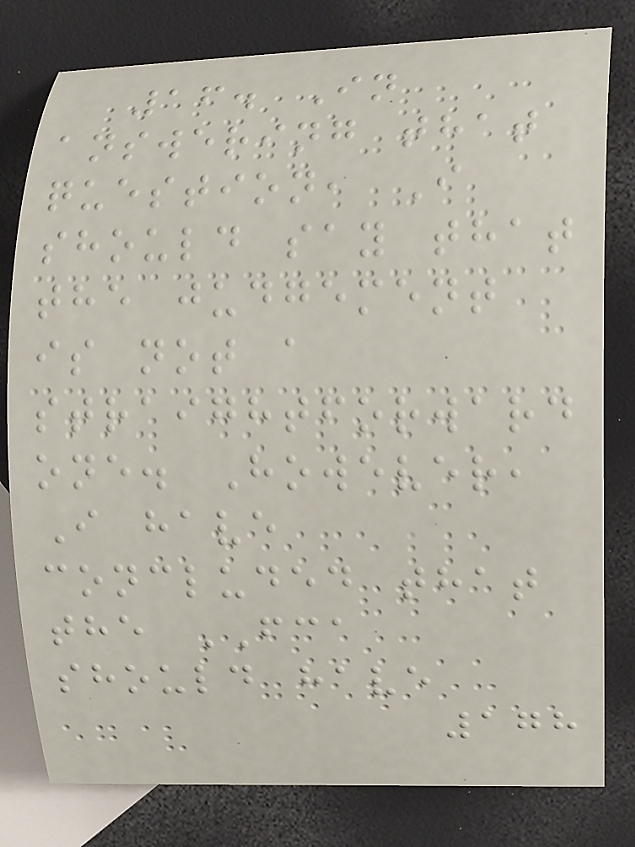16. In
answering that
question, I
should say that
the judgement
is not a
straightforward
one. However,
I have
concluded that
the FCA
should have
178
